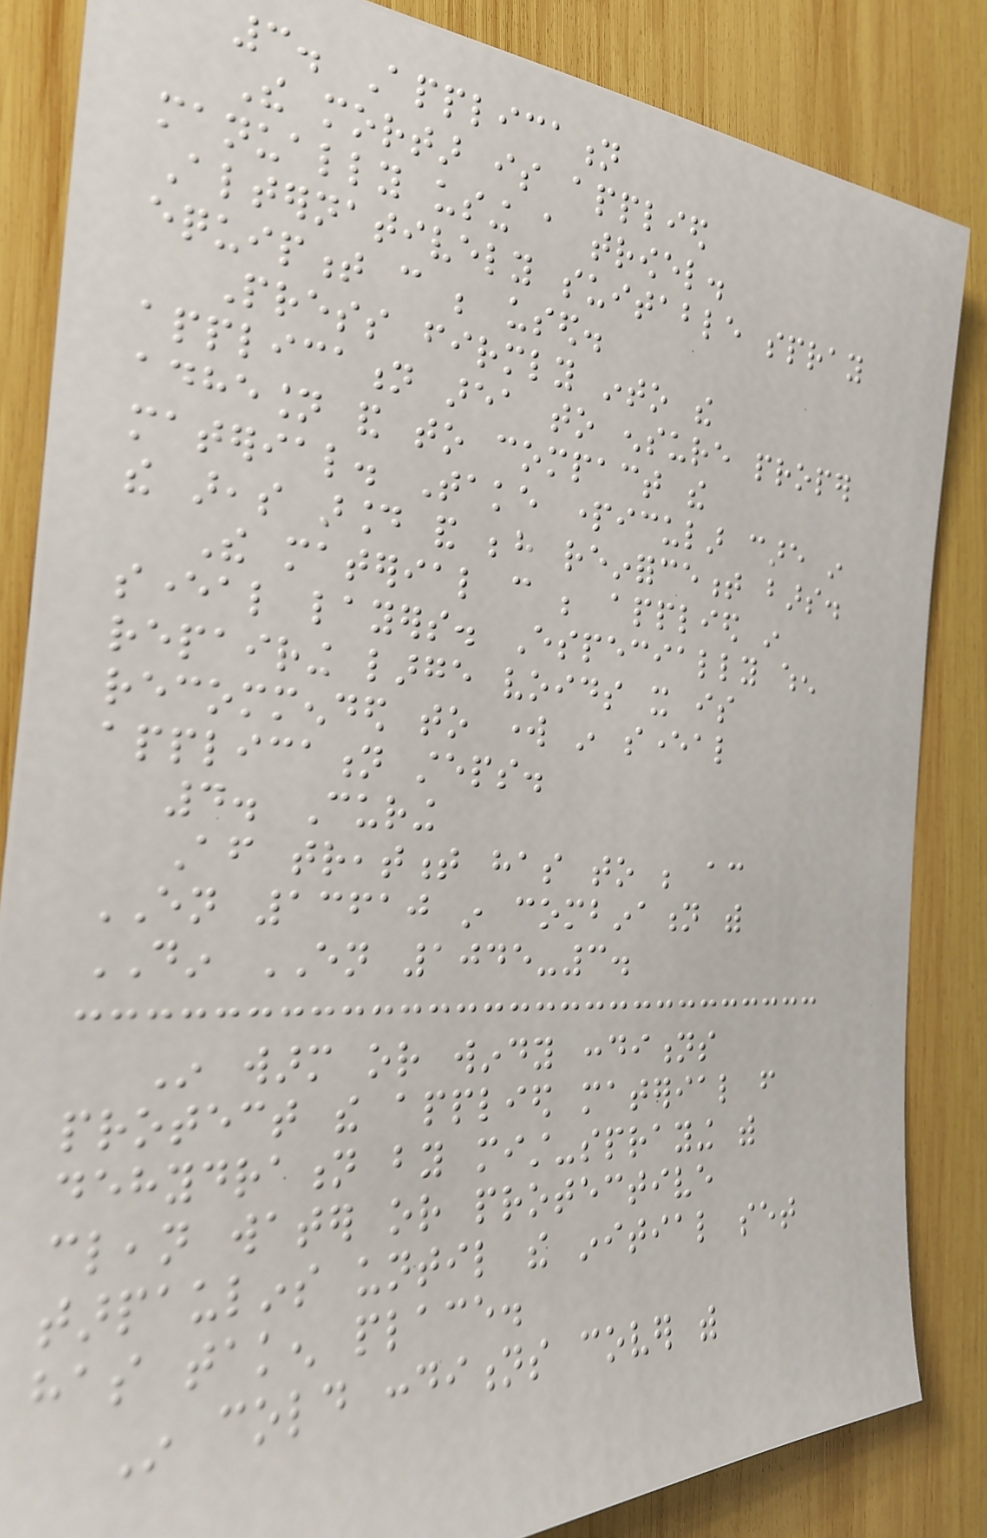3. Application
The mortar is applied
manually using a trowel.
Alternatively suitable spray
equipment can be used.
Press firmly into the
application area to ensure proper
adhesion and to compact the
material. Take particular care in
the areas around and behind reinforcement bars.
The material can be applied in
several layers. Especially when
repairing large voids it is
recommended to work in several
application steps.
4. Curing
After treatment has to be according
EN 13610 in combination with
DIN EN 1045-3.
In warm or windy conditions
protect the applied material from
dehydration by mist-spraying with
clean water or protective
tarpaulins until the initial set
has taken place.
In cold conditions cover with
